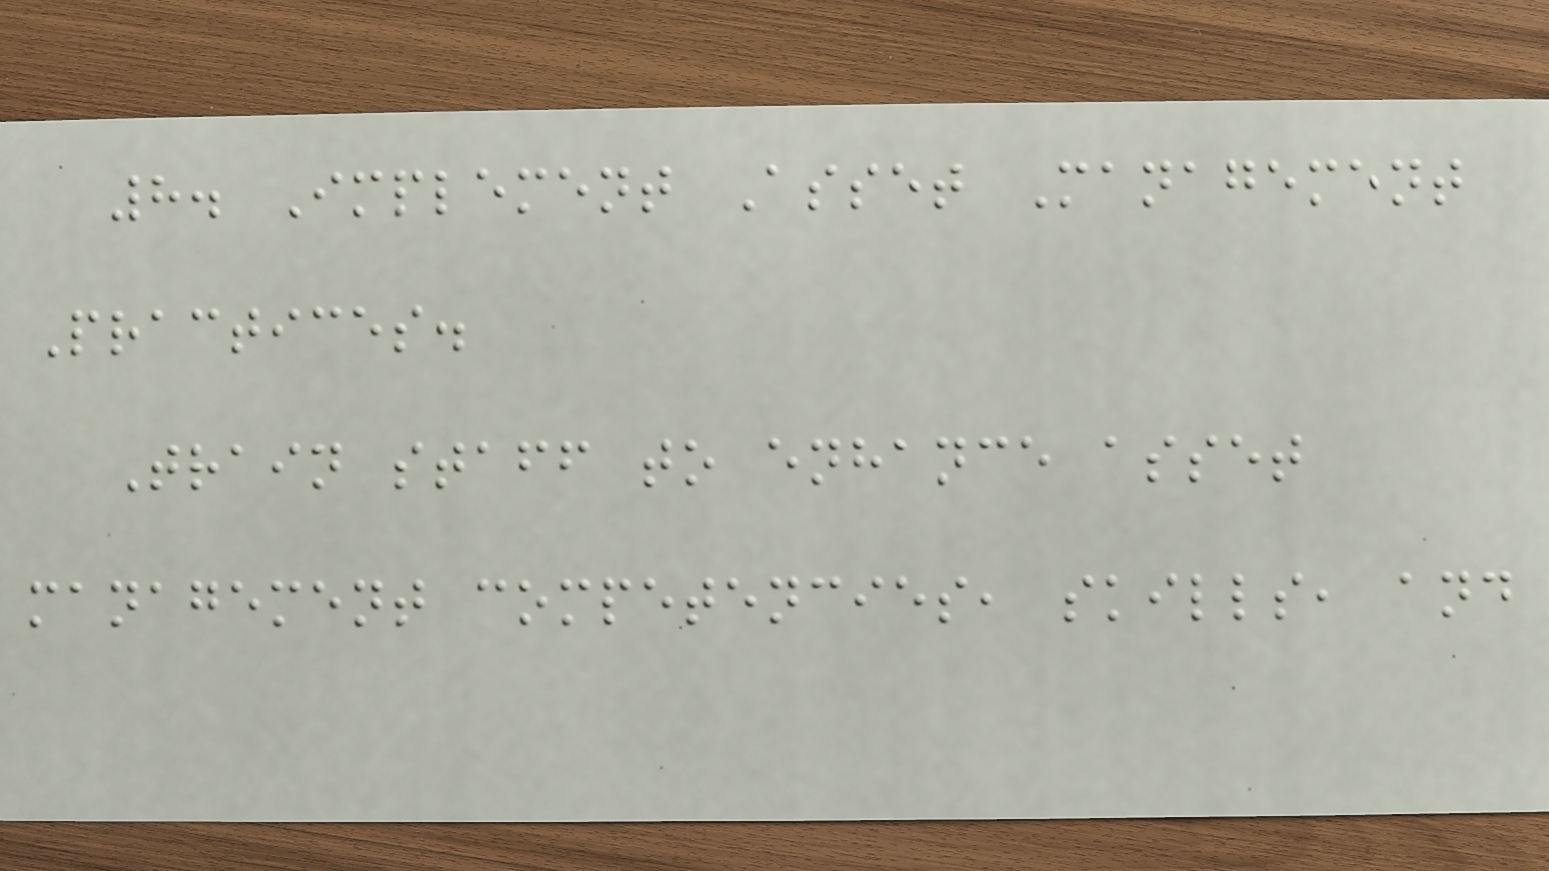8. Implement Asset Management
Practices.
Train staff to enhance asset
management competencies, skills, and
